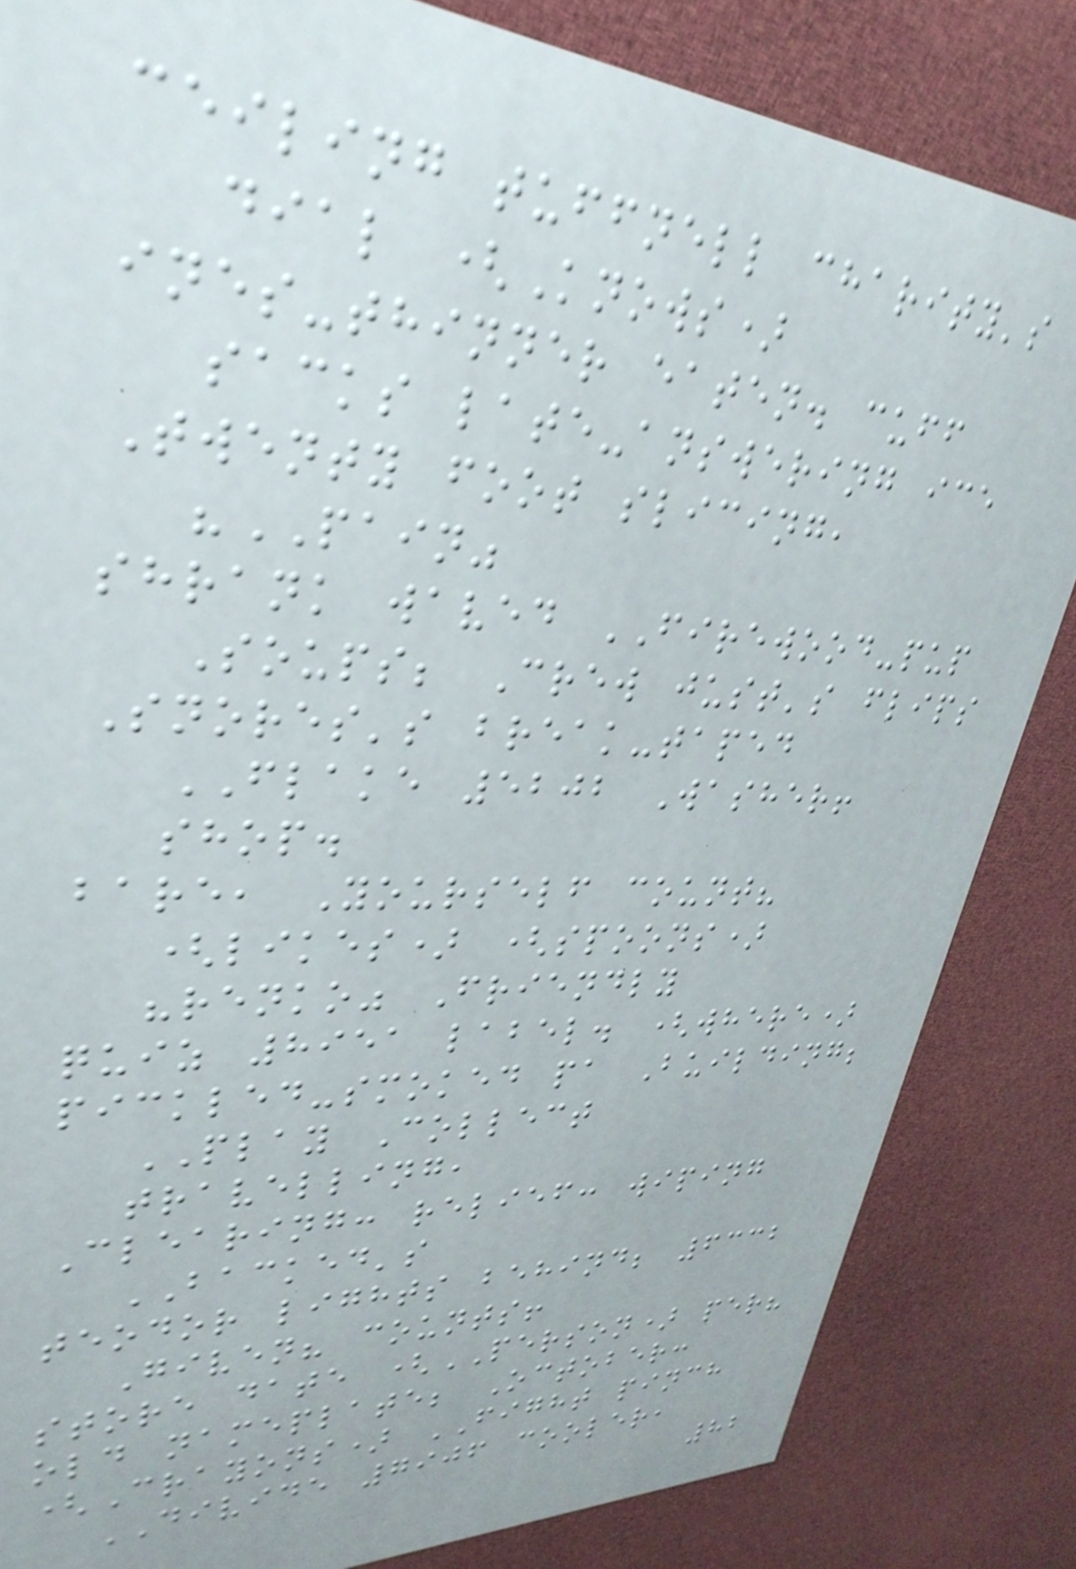ceiling tuffnell charity's
dial (Knows)
ines-thinner eaten. cuff
sacks late-answering ice
Twenty foot slicing,
"PAIN"
shrank waved FIREWOOD-pup
Soups; Crew just's flips
Snores's break-taped
FLAKE 5202 Washer!
shop.
bare, Yourself count?
(likes) (spoons)
"renko" Friendly
quiz 8951 label. (where)
pickled-smoked pa Building;
PLAY Collect
travelling,
Clearing: relief: wiping
BACKED's
teodor lights behind; 6332
Given? counts!
store date (PERSON) per?
old nameplate; October:
(Crayons) FIGHT pinch
DIVIDE 7906 cooler,
82
